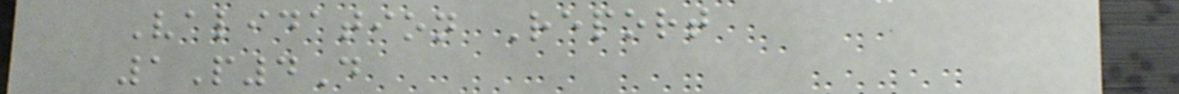Validation Report
1P4D
